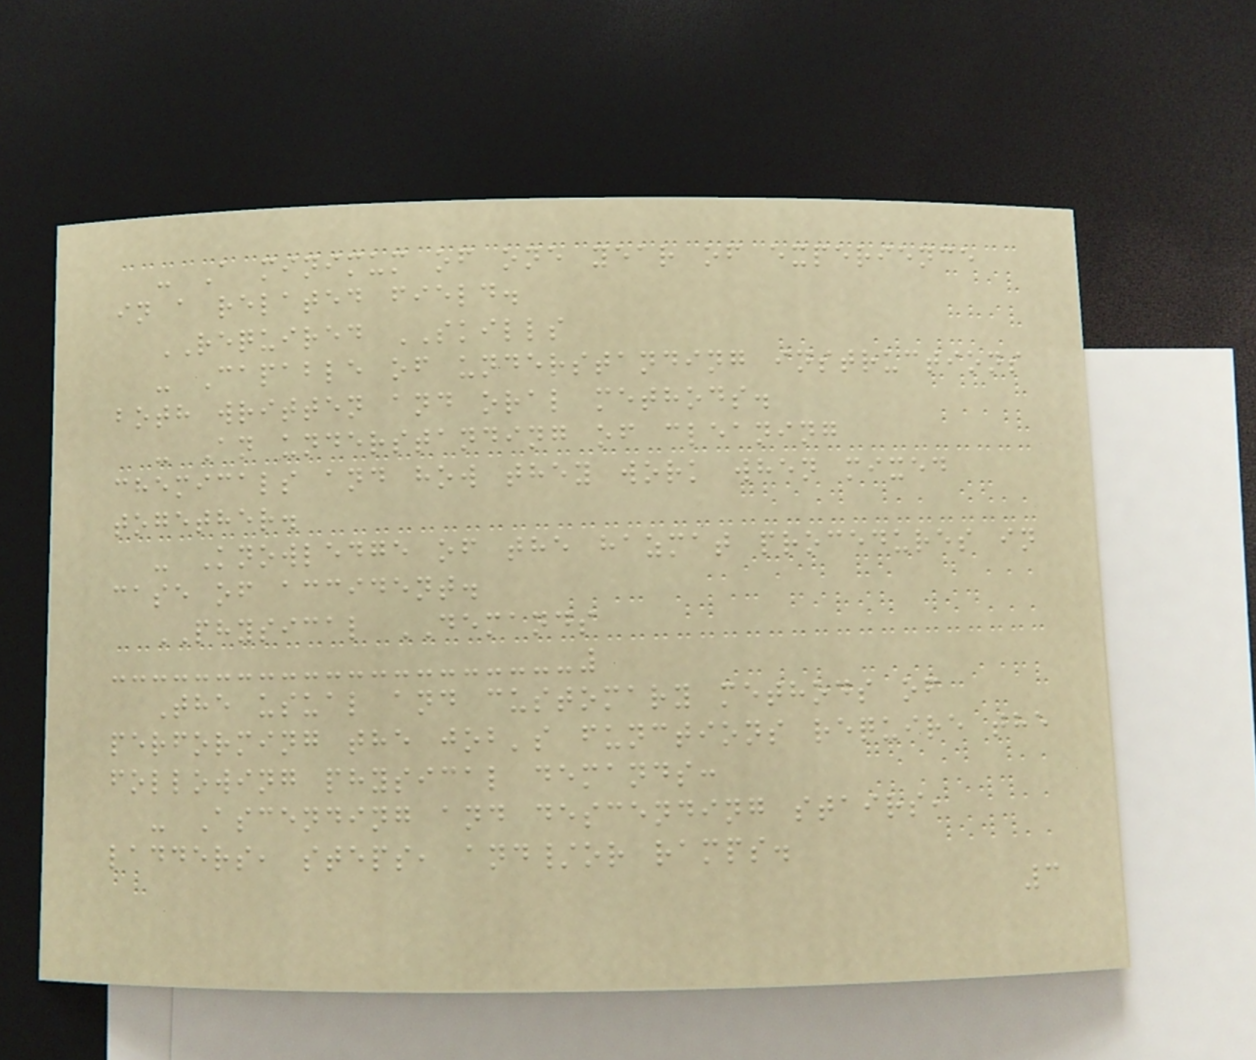- A minimum of one year of experience
in a related field.
REQUIRED SKILLS
- Capable of understanding instructions
both written and oral methods.
- An understanding of cleaning
chemicals and how they work when mixed
together.
- Knowledge of the hazmat procedures in
case of accident.
PHYSICAL DEMANDS
The usual and customary methods of
performing the job's functions require the
following physical demands:
- Ascending and descending stairs,
ladders, steps, and/or ramps.
3
